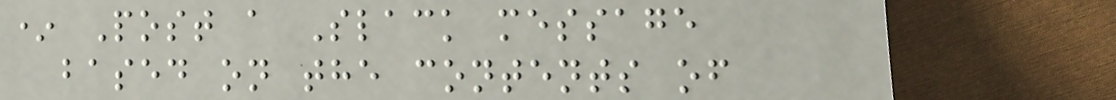* Post a Slack message
based on the contents of
